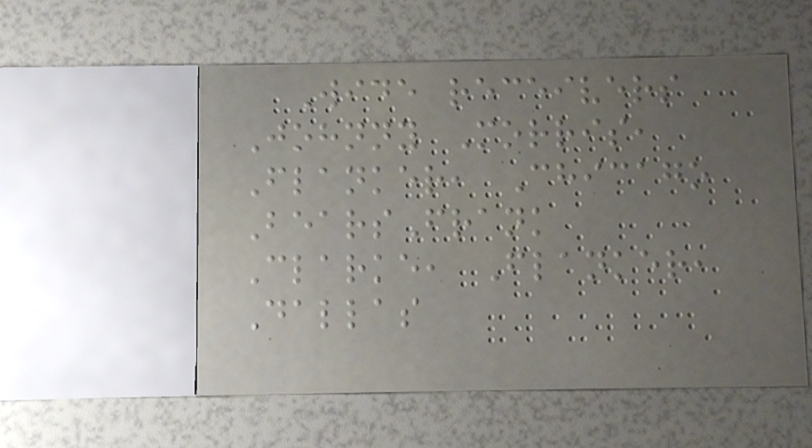Wide receivers
Johnny Morris,
Flanker, Chicago
BearsFrank
Clarke, Flanker,
Dallas
